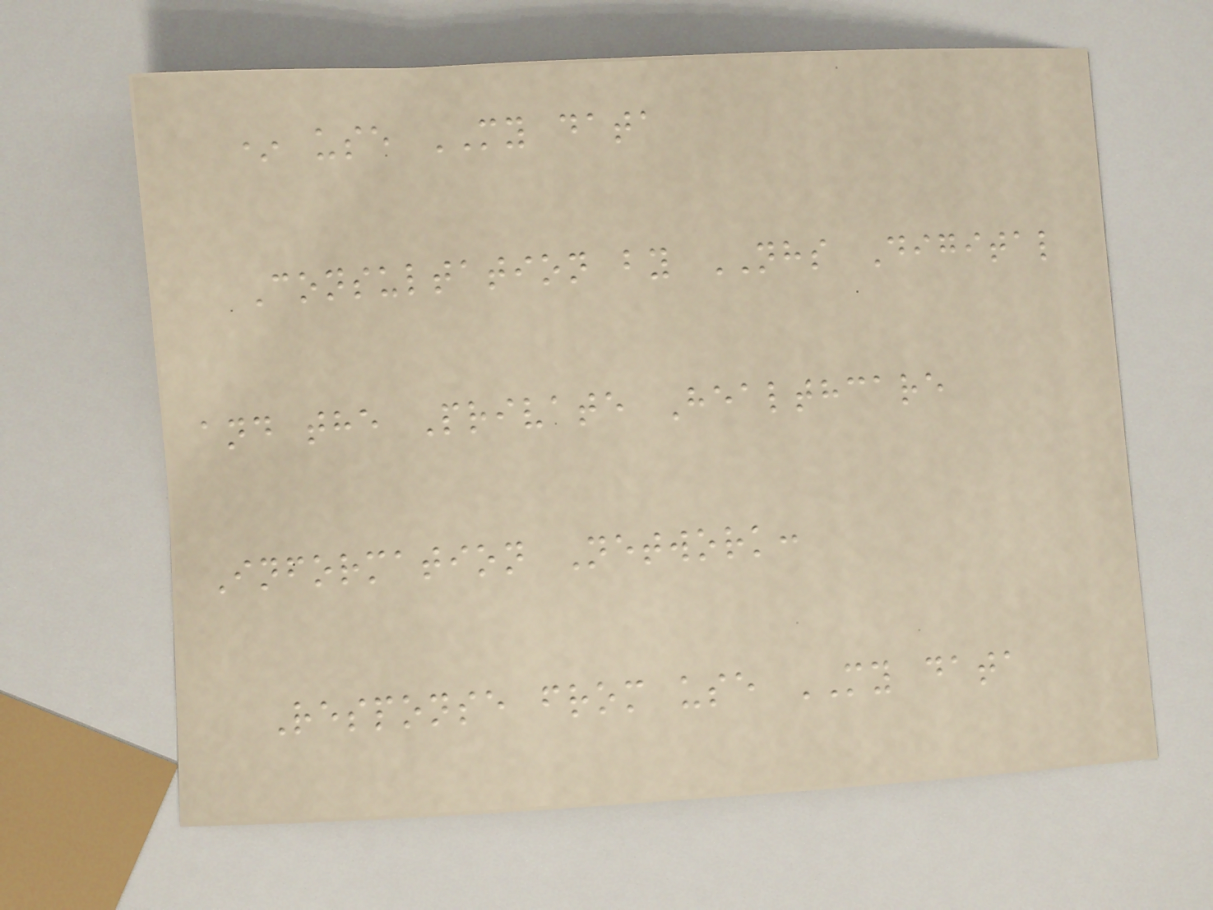* use MY data
Consultation by NHS Digital
and the Private Healthcare
Information Network:
Response from use MY data
